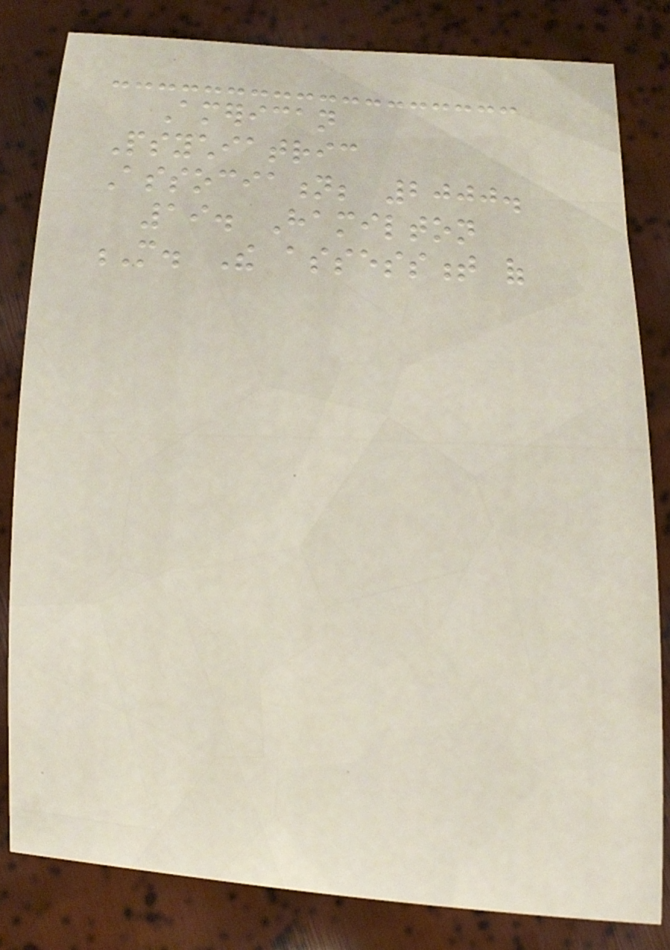American
Psychiatric
Association; 2000.
19. Hamilton
M. The assessment of
